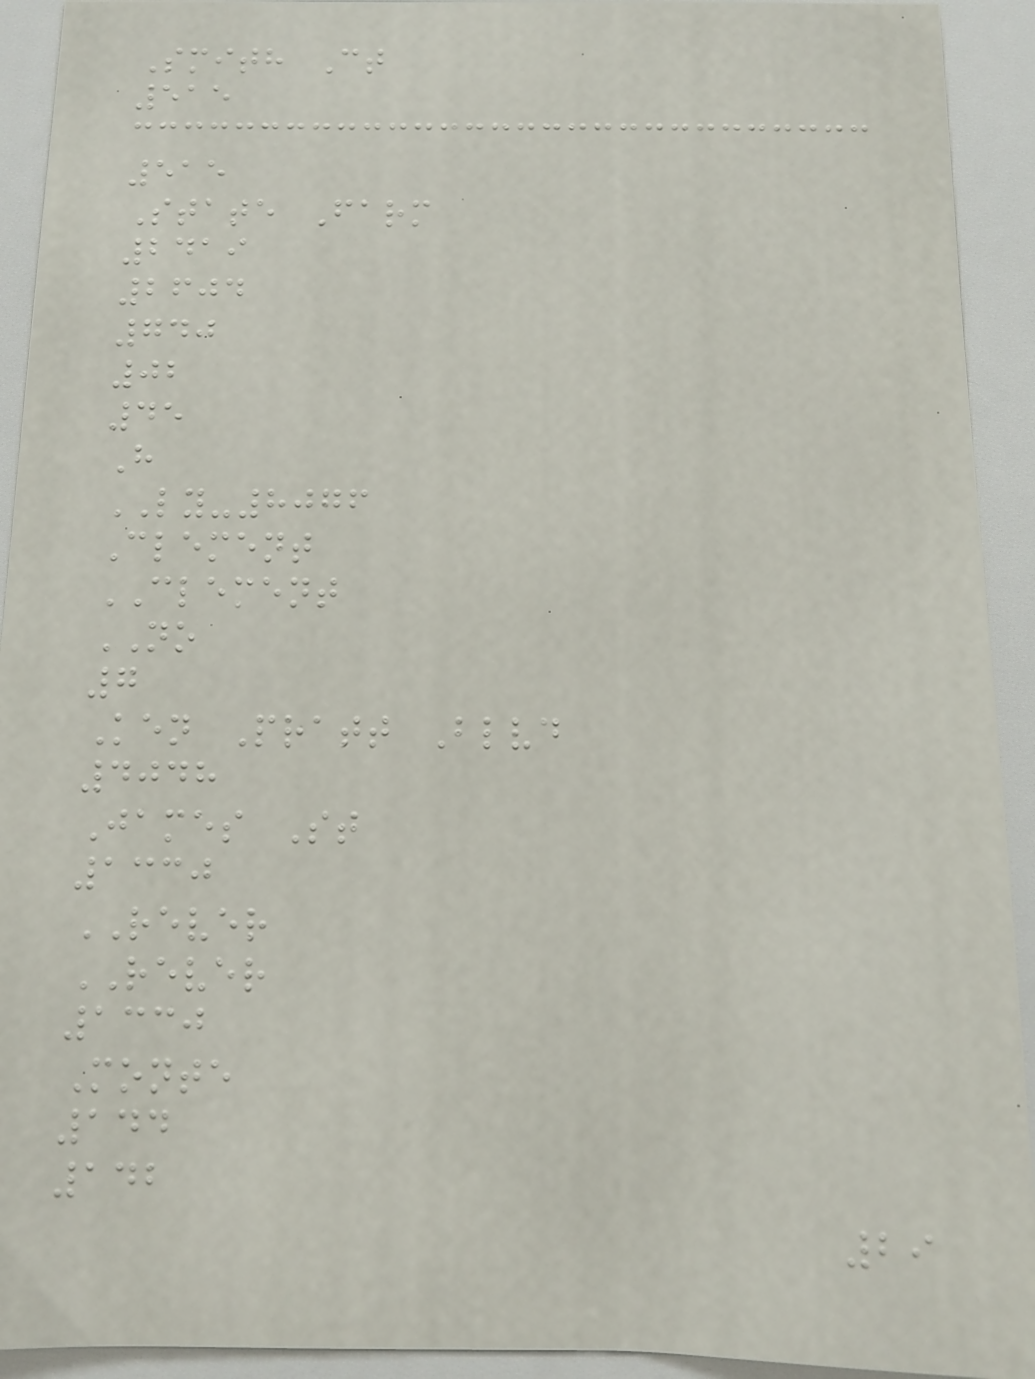Smith Ct
515
515
State Farm
2419
2604
740
02
45
H
LY-8076
Clement
CLEMENT
NO
7
Ken Pratt Blvd
4048
James St
1330
REVER
REVER
1330
Monte
144
142
29
